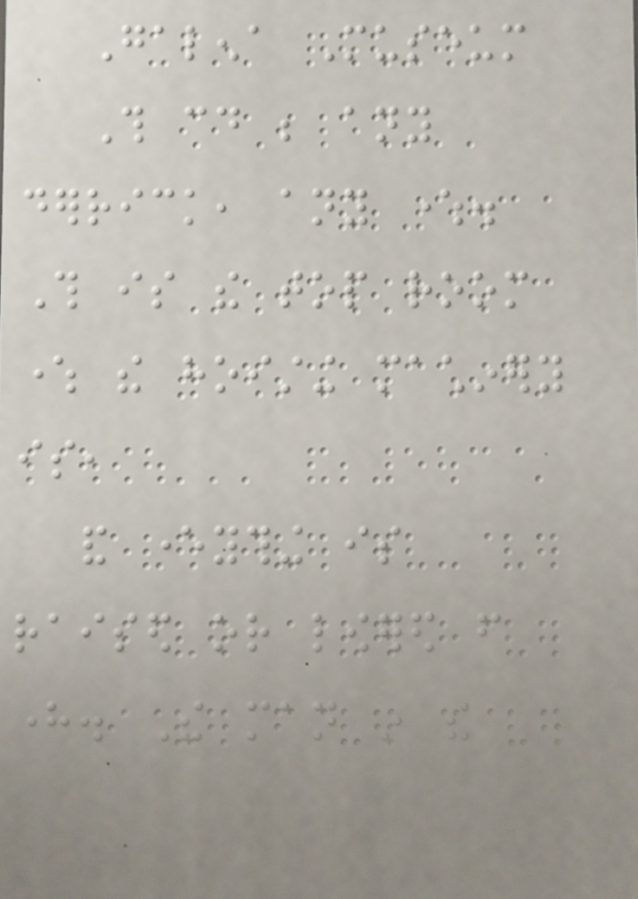Galena Museum
This could be any
derrick, any where.
This is the top room
where the hoisting machinery
is,
and everything is
raised or lowered from
here. The man in the
